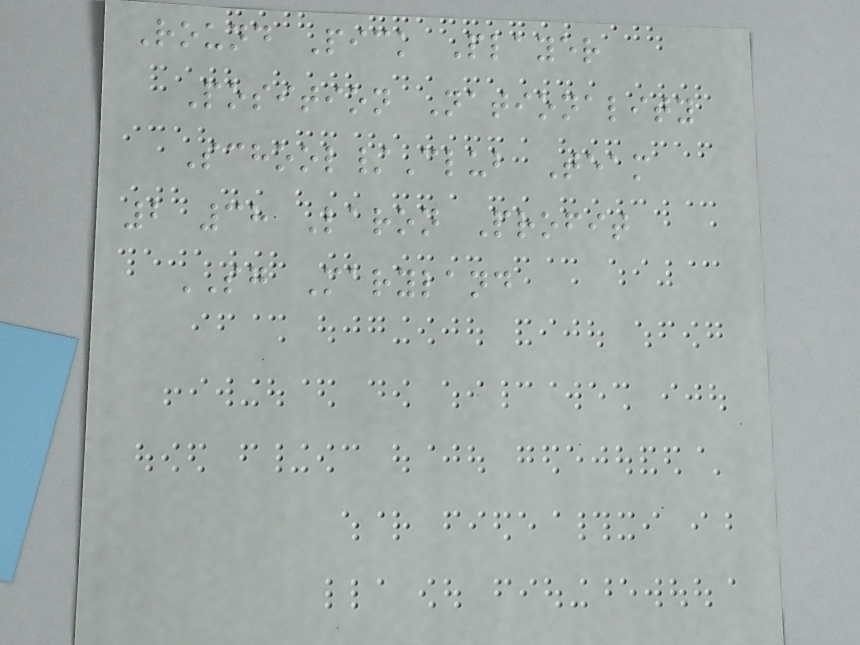Round Pick Player
Position Nationality
School/Club Team
2 38 Laron Profit
SG Maryland
